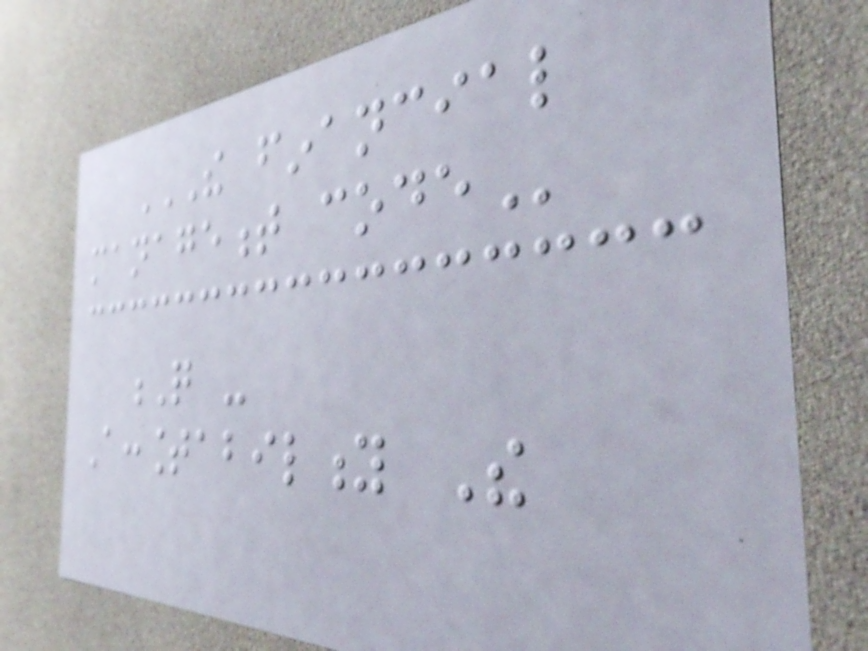THE FINANCIAL
MANAGEMENT CODE
Q -
Accountability The
